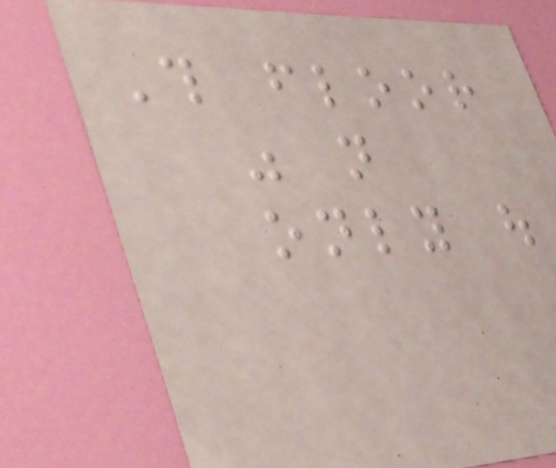This floor
was not
only out
